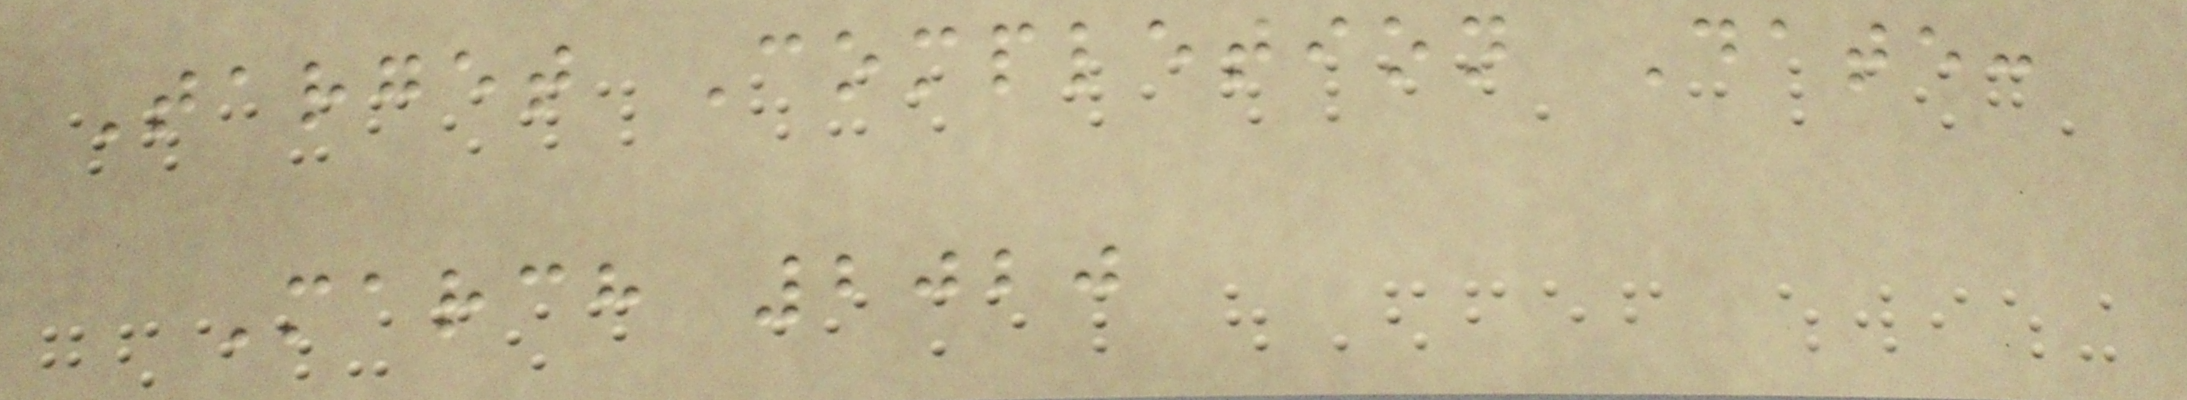Target Completion Date:
March 2020
